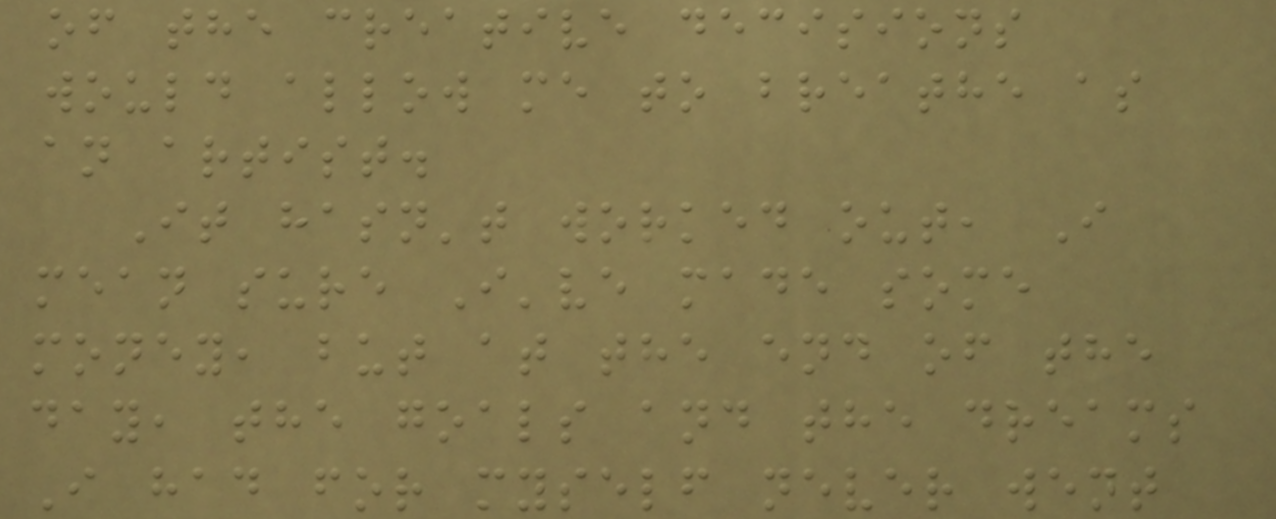of the creative decisions
would allow me to breathe as
an artist.
It hasn't worked out, I
mean sure I've made some
money, but at the end of the
day, the goals and the dreams
I had for myself never went
